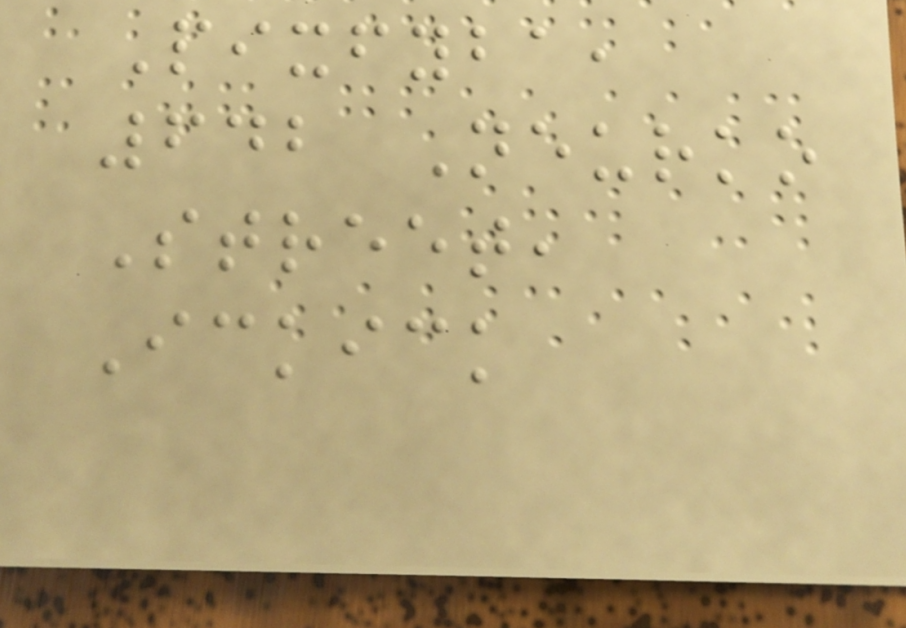Pixfyba,
642 Neurko
Street,
Ickick
